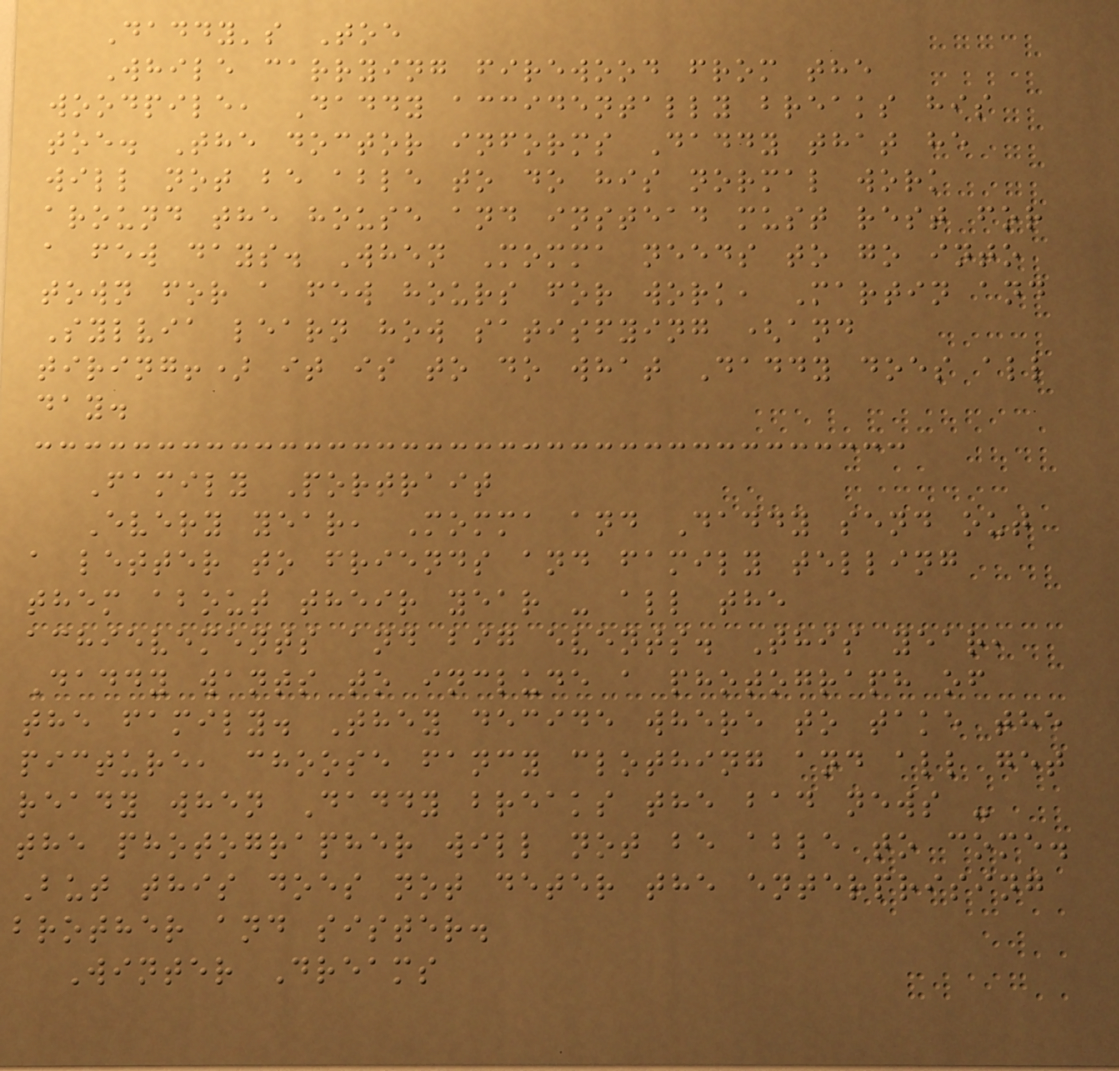Daddy's Toe
While carrying firewood from the
woodpile, Daddy accidentally breaks his
toe. The doctor informs Daddy that he
will not be able to do his normal work
around the house and instead must rest for
a few days. When Momma needs to go into
town for a few hours for work, Martin and
Sylvia learn how satisfying (and
tiring!) it is to do what Daddy does all
day.
Family Portrait
Every year, Momma and Daddy send out
a letter to friends and family telling
them about their year - all the
achievements and big events. This year,
Daddy wants to include a photograph of
the family. They decide where to take the
picture, choose fancy clothing and all get
ready when Daddy breaks the bad news -
the photographer will not be able to come.
But this does not deter the enterprising
brother and sister.
Winter Dreams
